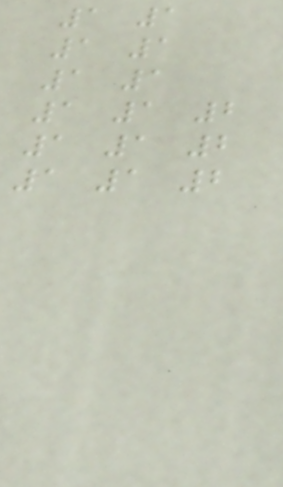1 1
1 1
1 1
1 1 2
1 1 2
1 1 2
